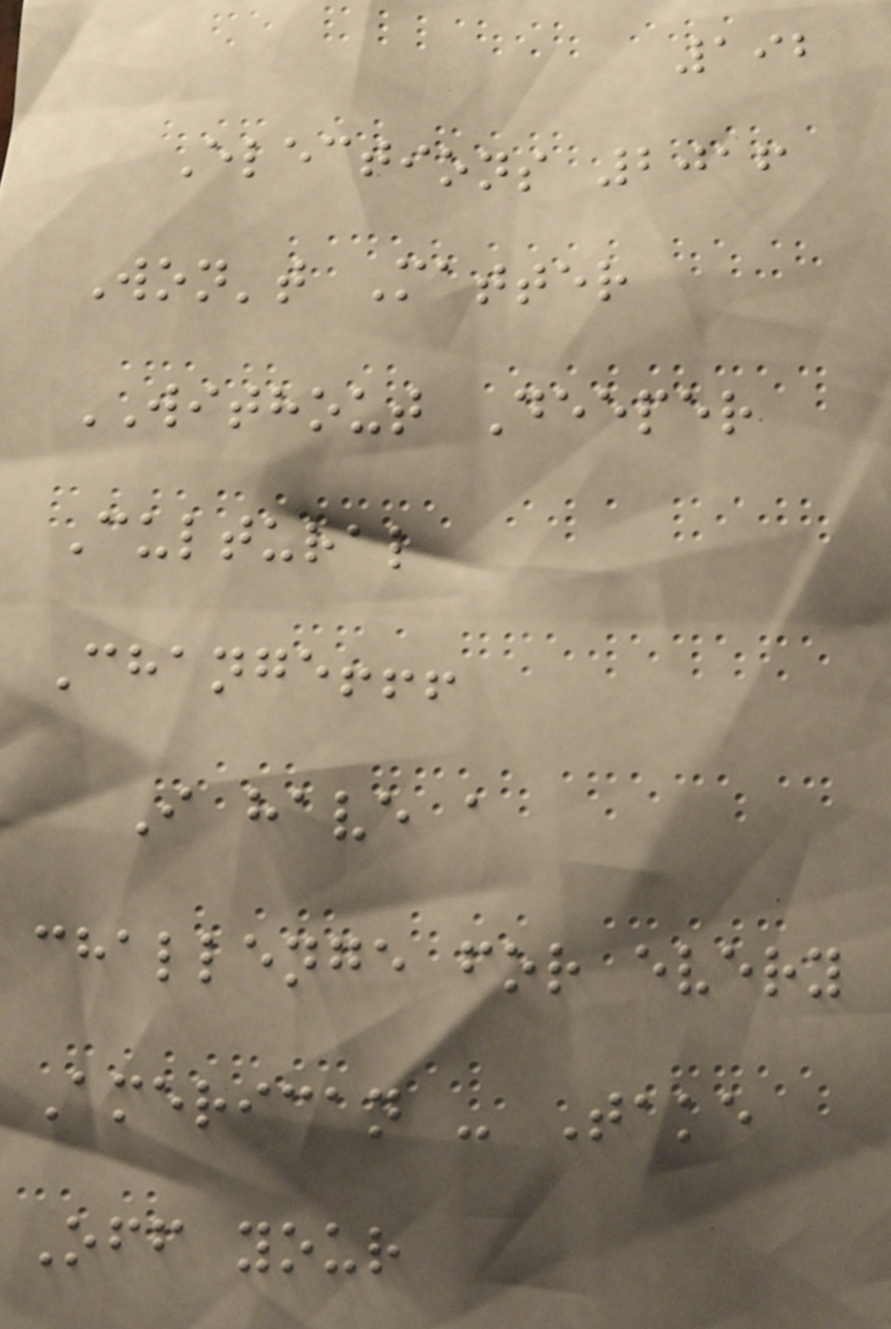192
Elections 2016
Won't Matter
WITHOUT Deeper
Cultural
Change!!!
I have a
challenge for every
American - Take
Off your
